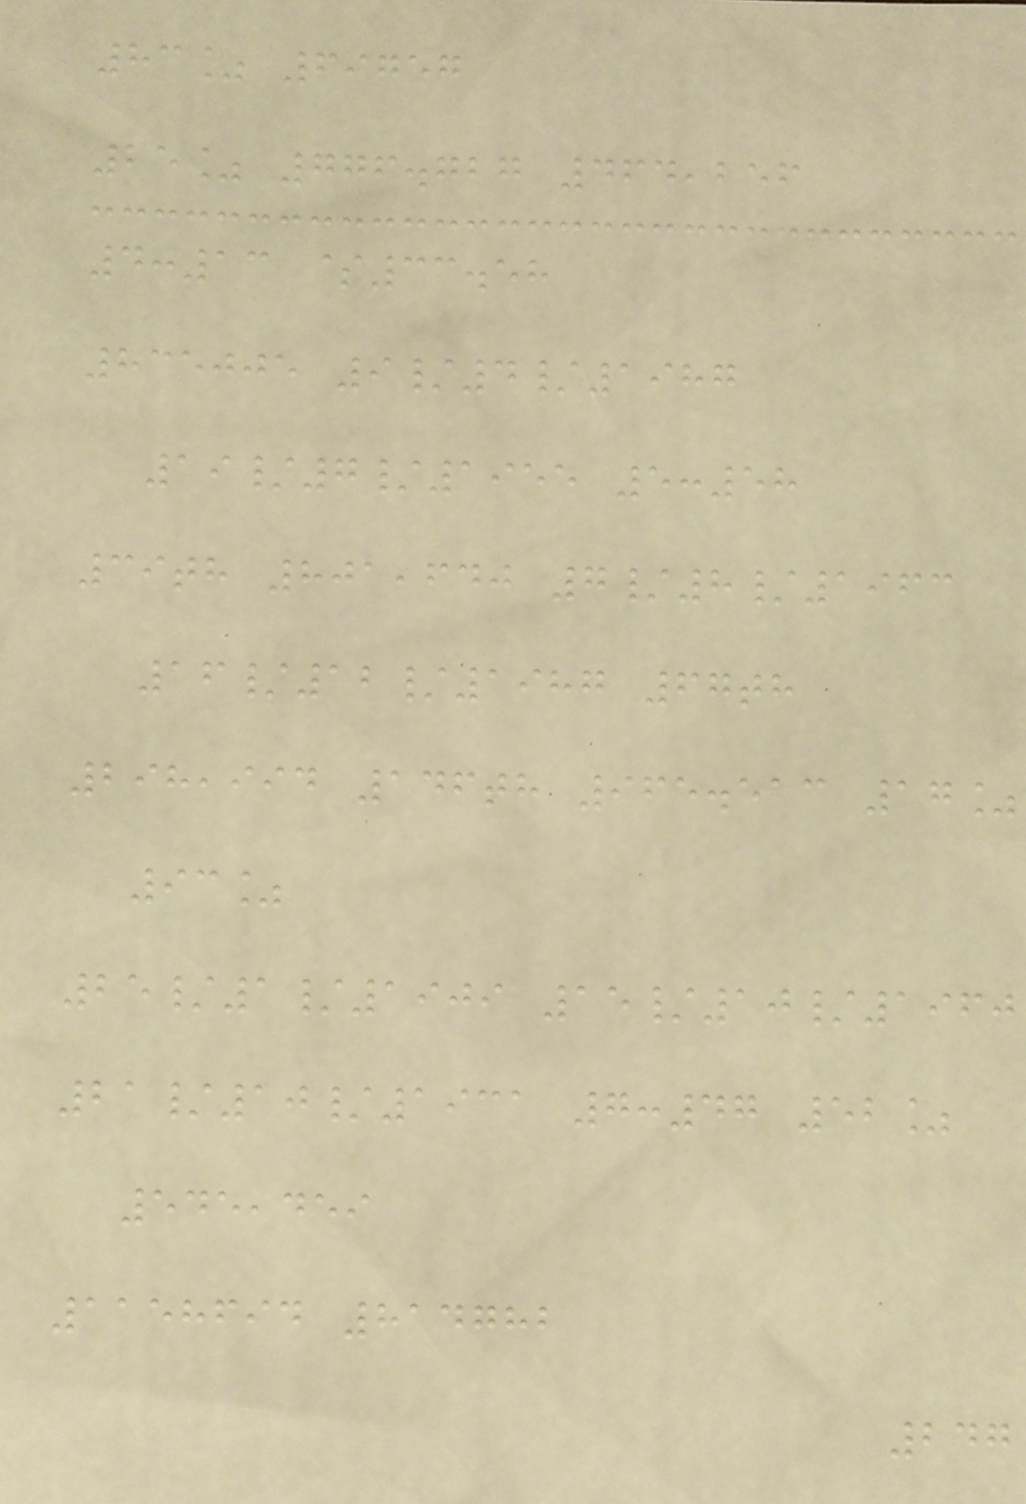83% 69757
25% 776.727 464,256
4:13 $33.58
835005 9/4/1987
19/7/1955 5:58
39th 801,640 7/8/1963
16/12/1987 67th
298,994 146th 965.513 17%
93%
25/1/1909 15/10/1960
21/10/1931 7:47 52%
545,459
1158694 814782
247
